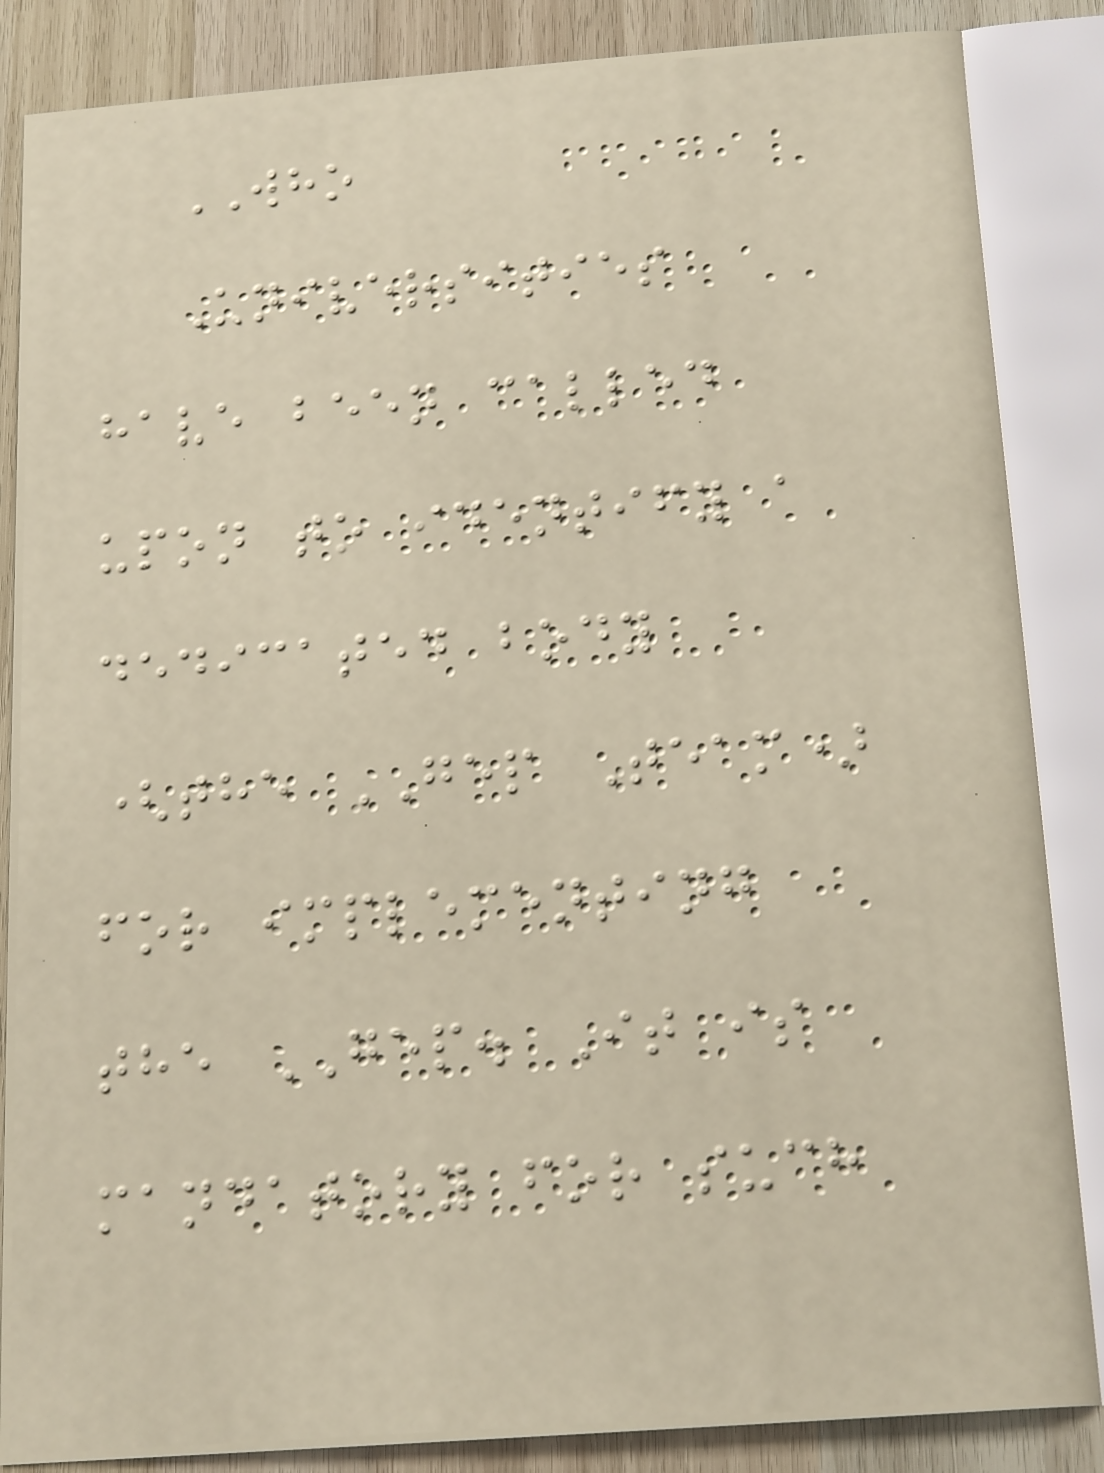WHO
Universities
have been called
upon to identify a
dedicated body
(the GEP Team)
for implementing
the GEP. It is
mandatory for such
